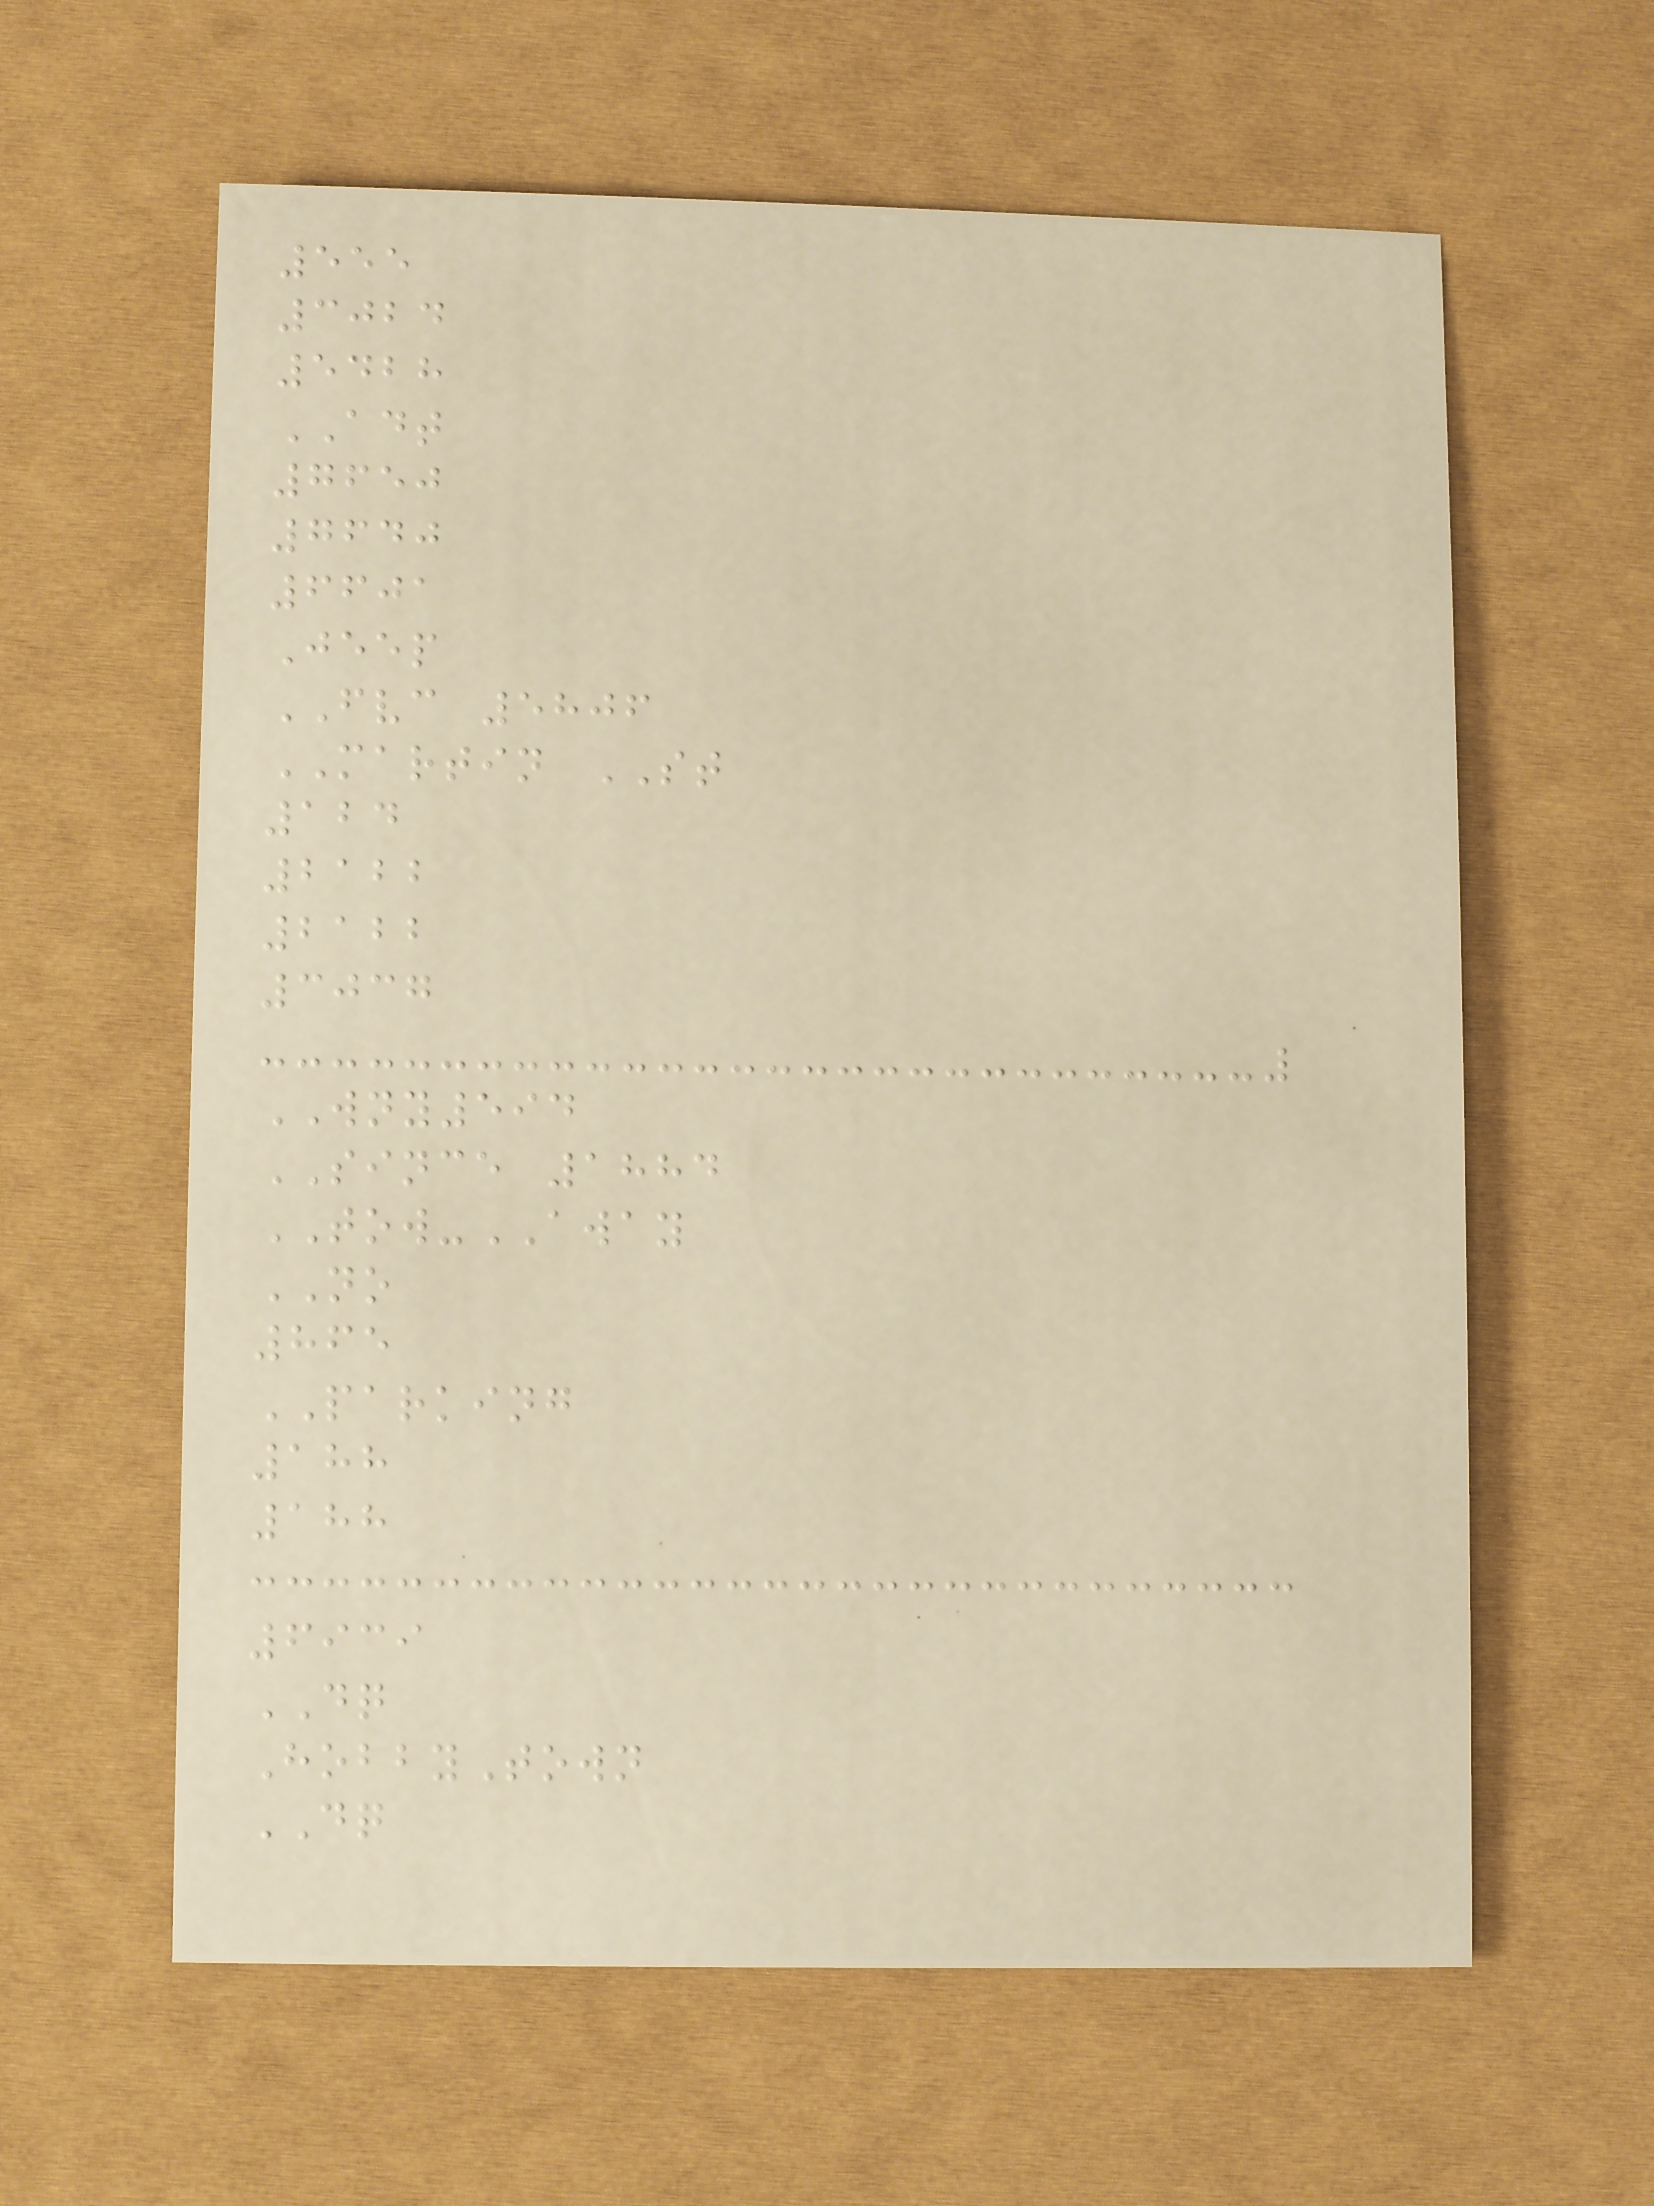555
3024
5428
ADT
7650
7640
6601
Jeep
FVC 5806
MARTIN ST
124
2122
2122
3037
WNY594
SINCE 1884
TOW-AWAY
NO
865
PARKING
188
188
6939
DQ
HobbyTown
DQ
